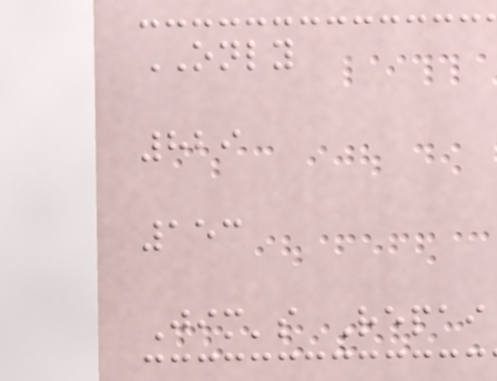ONLY
829
153
Jim's Repai
